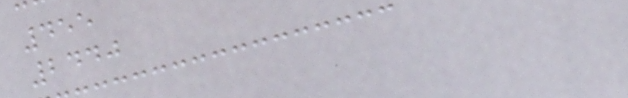455
2440
